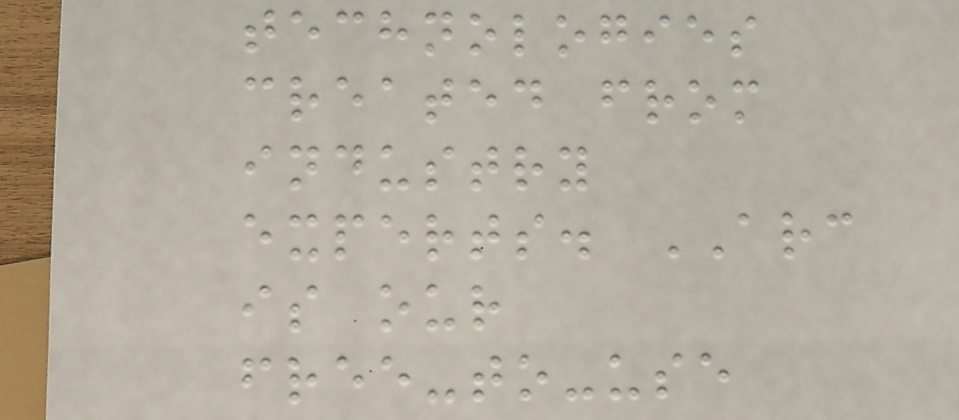technologies
created from
industry
experts. ARC
is our
free-to-use
